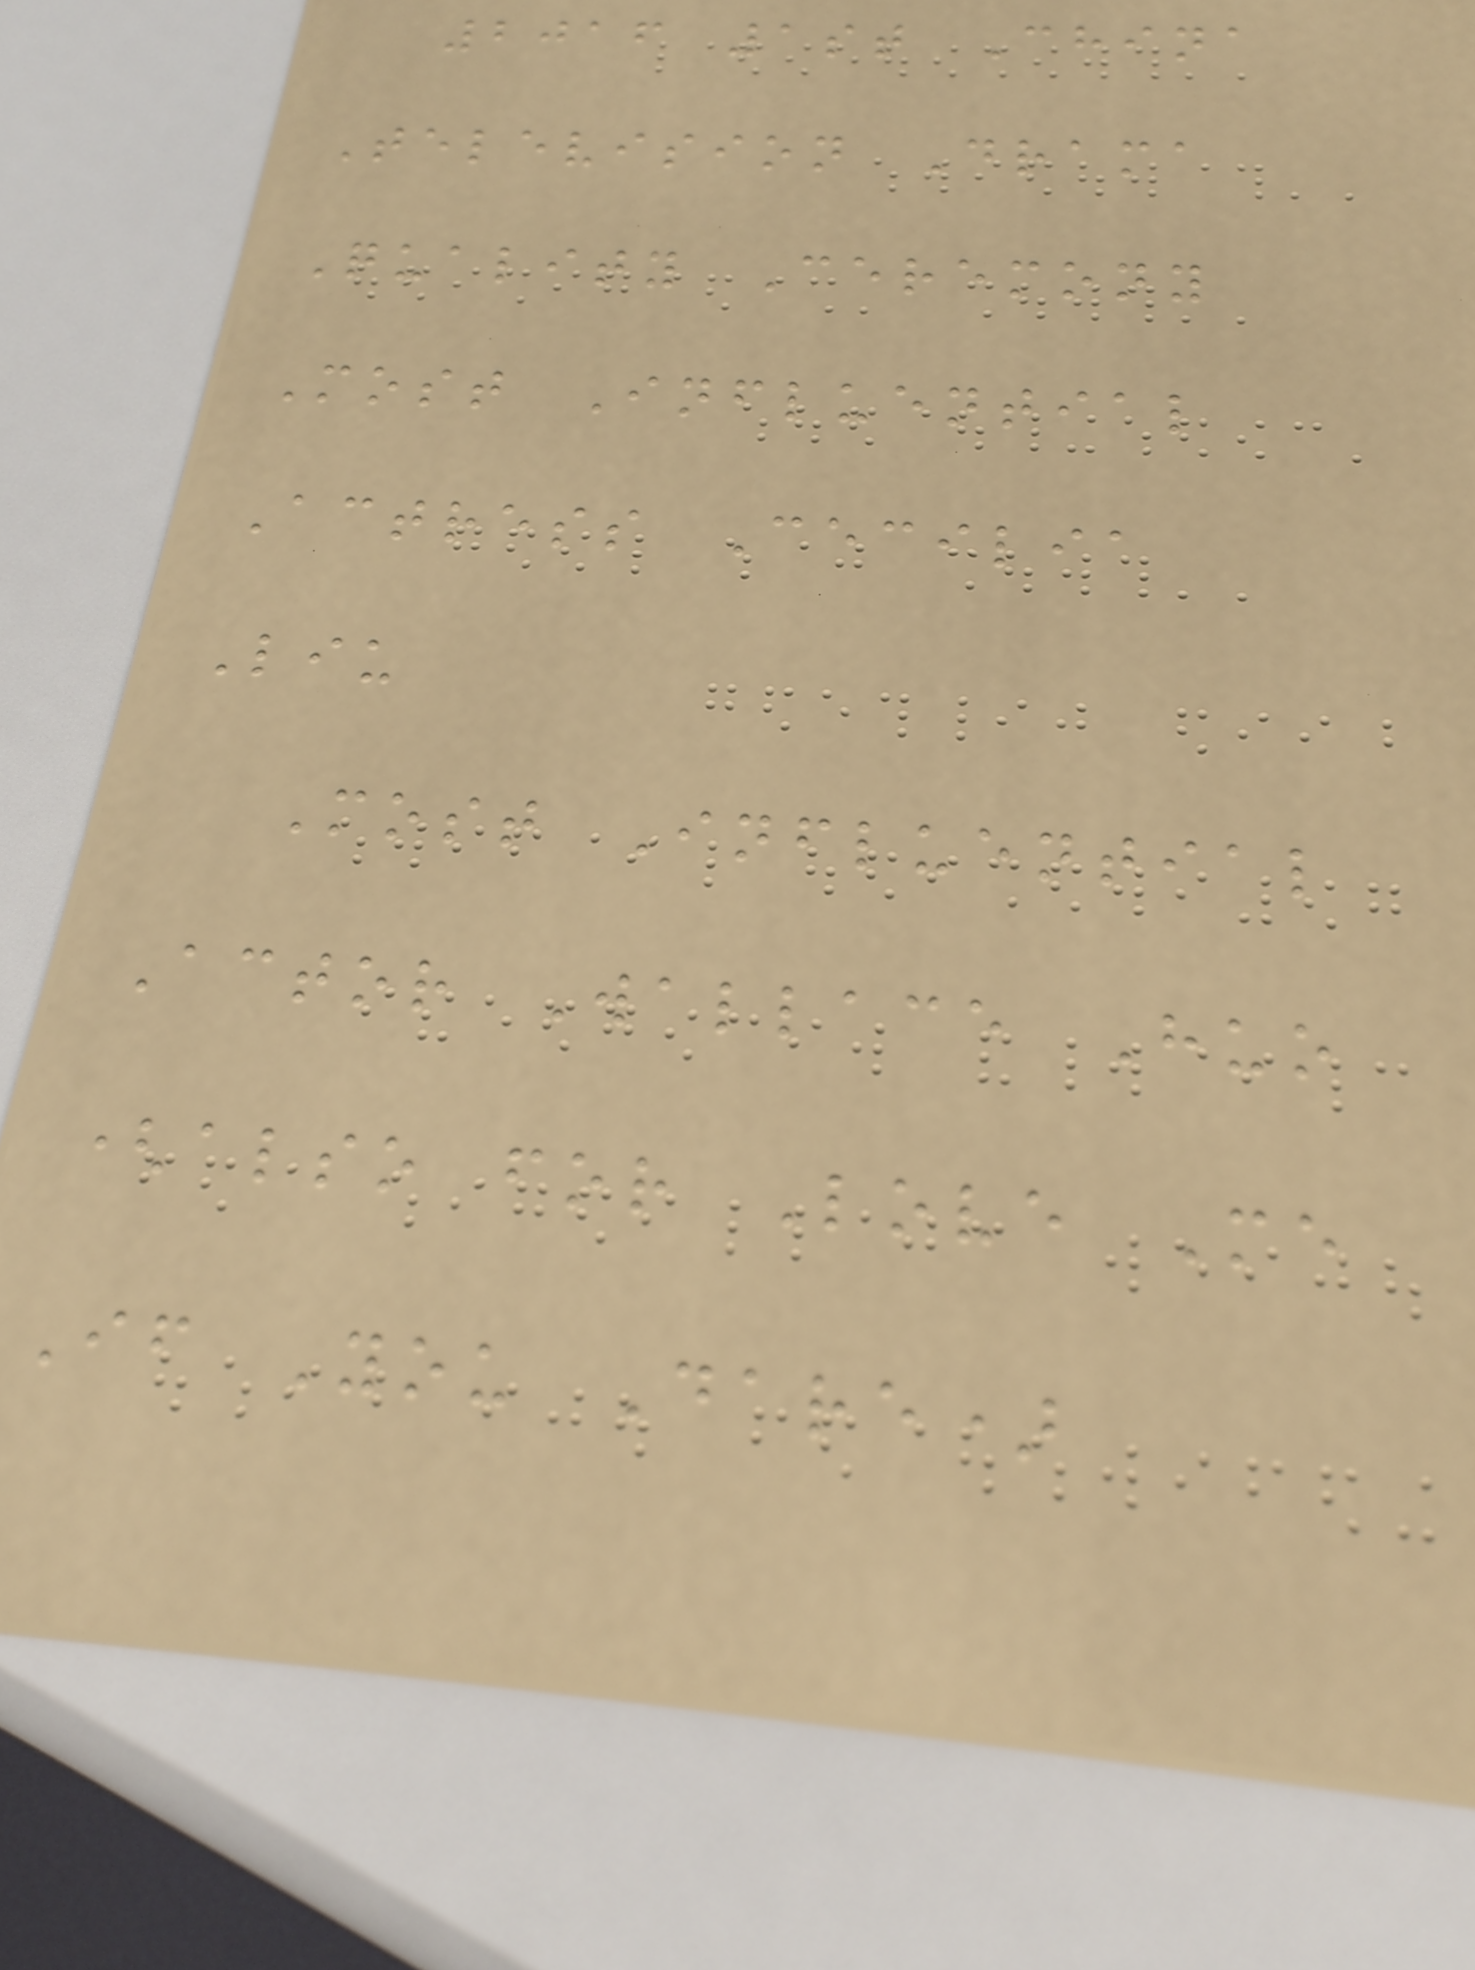2016 1st China
Television Drama
Quality Ceremony
Most Influential
Actress Cecilia
Liu
Most Influential
Actor Wallace Huo
(also for Love Me
If You Dare)
